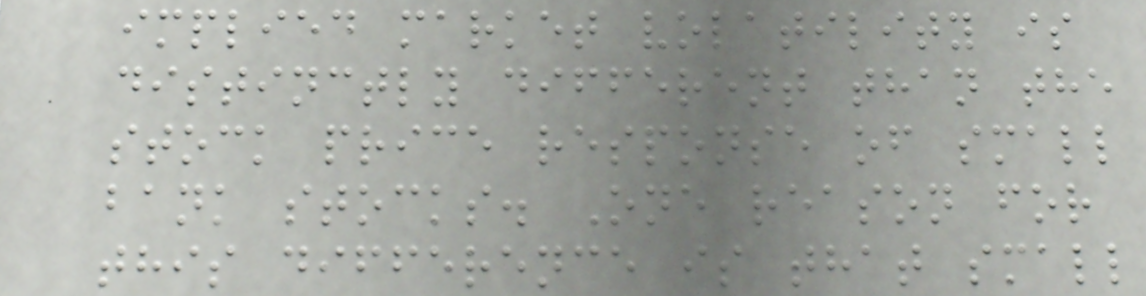implied market volatility is
distinctly different than the
stock price response of small
bank stocks. One reason for
this difference is that small
